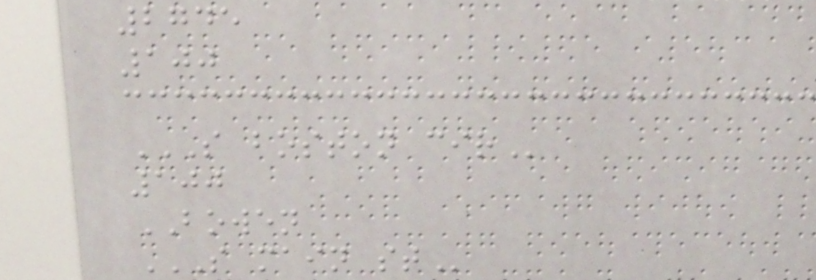2745
100
S BOSTON CIR
100
BOWEN
S MAIN ST
